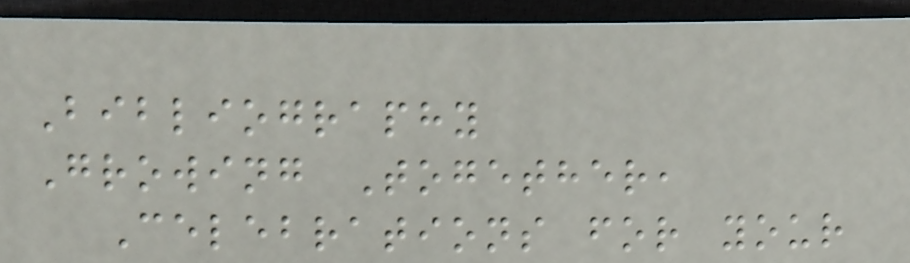Bibliography
Growing Together,
Celebrations for your
